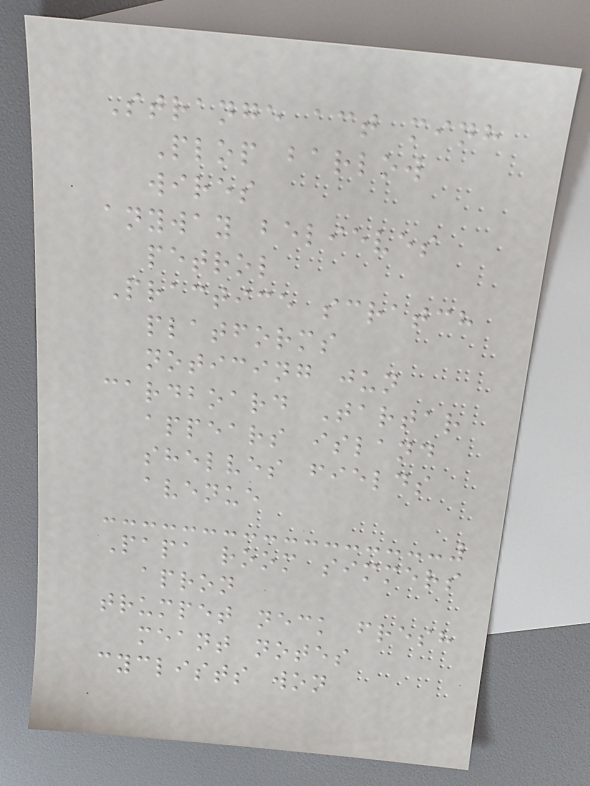Strange act minh
Plop barlow
wires
anyway believes
petrol
Practice scratch
platforms
noticing jun
cardboard Tartar
appears island
shelves fields
avenue
Papa room simmers
apron
trumpet neck fresh
meant notes
cyclists won
